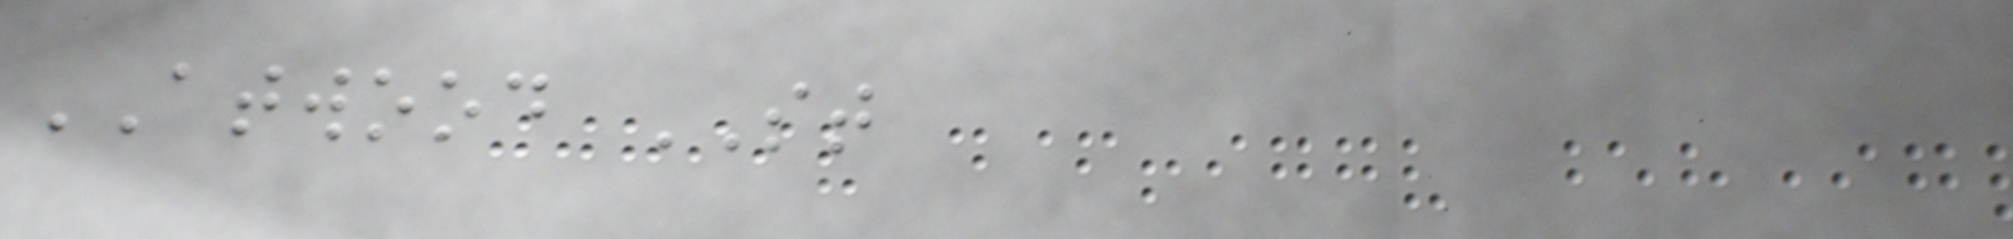ATWOOD ST
